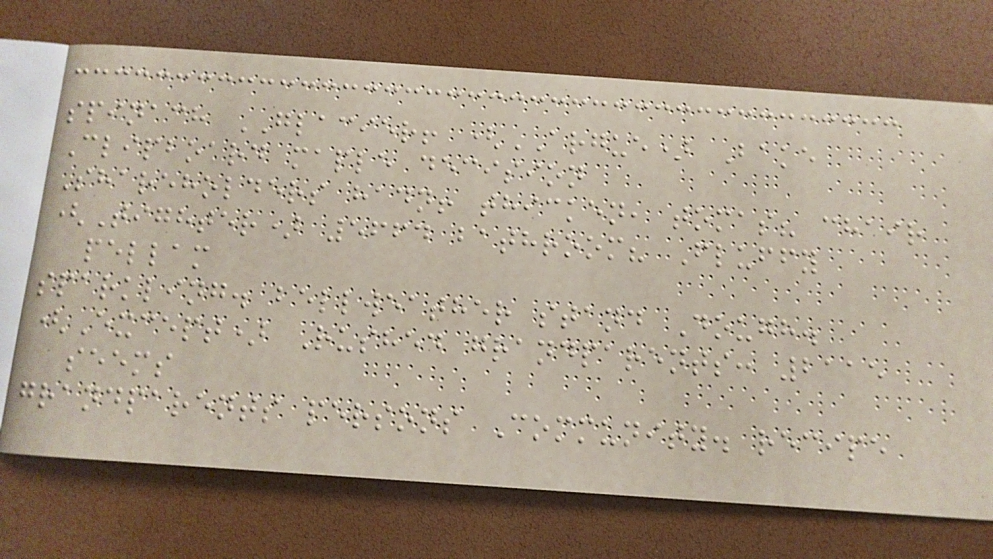spinach GLACIER! (ARGUE) Bake
Clipboard maple decision
Shareholders hadn! thicken, tomas? chair
(Tighter) 5664 bathroom? Fluffy
pellam
sparkling. bellweather stand Dough.
(Except) Rushed grandparents: 2115
seems
grandparents persons Community. recipe
